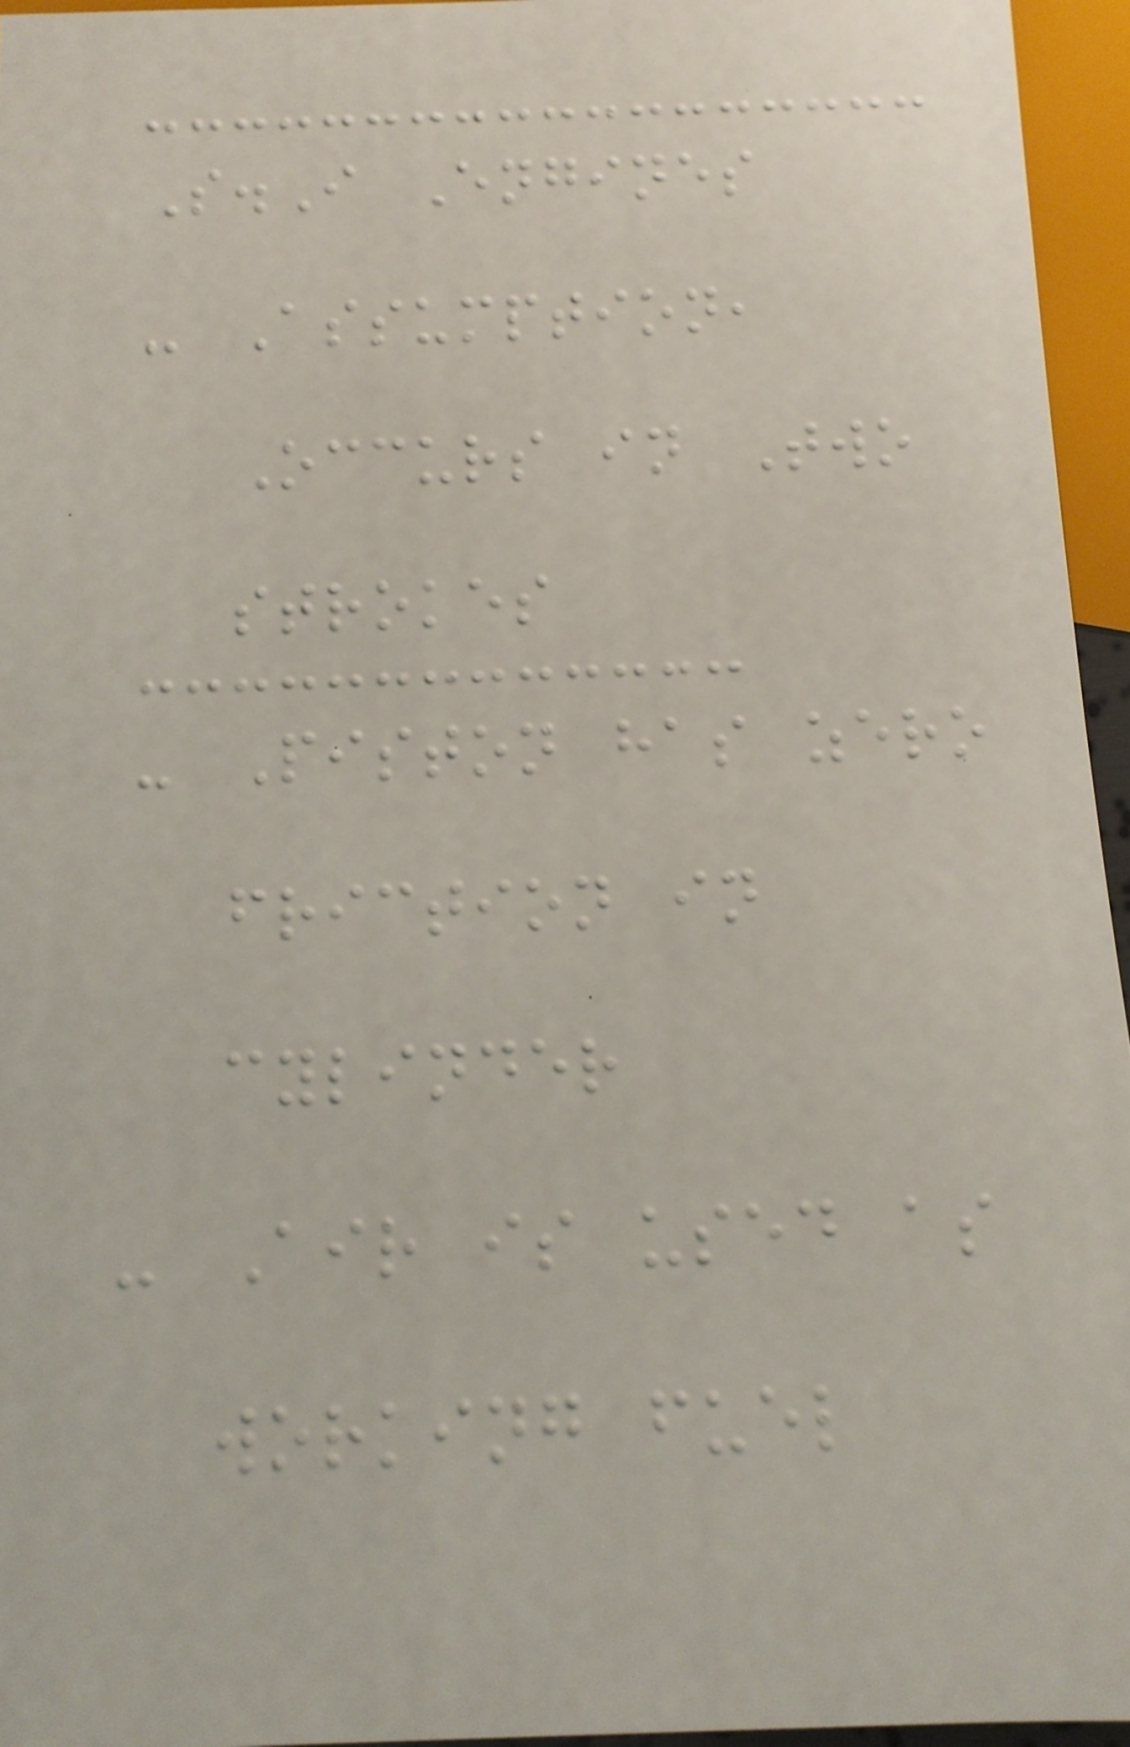S.I Engines
- Assumption,
Occurs in Two
strokes
- Piston has zero
friction in
cylinder
- Air is used as
working fuel
